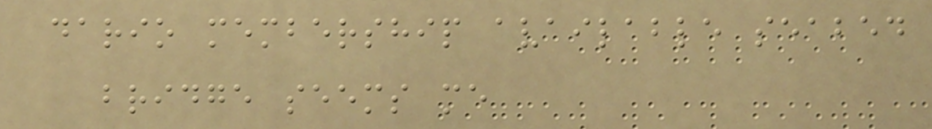dario membership available seabed
bridge seems me
